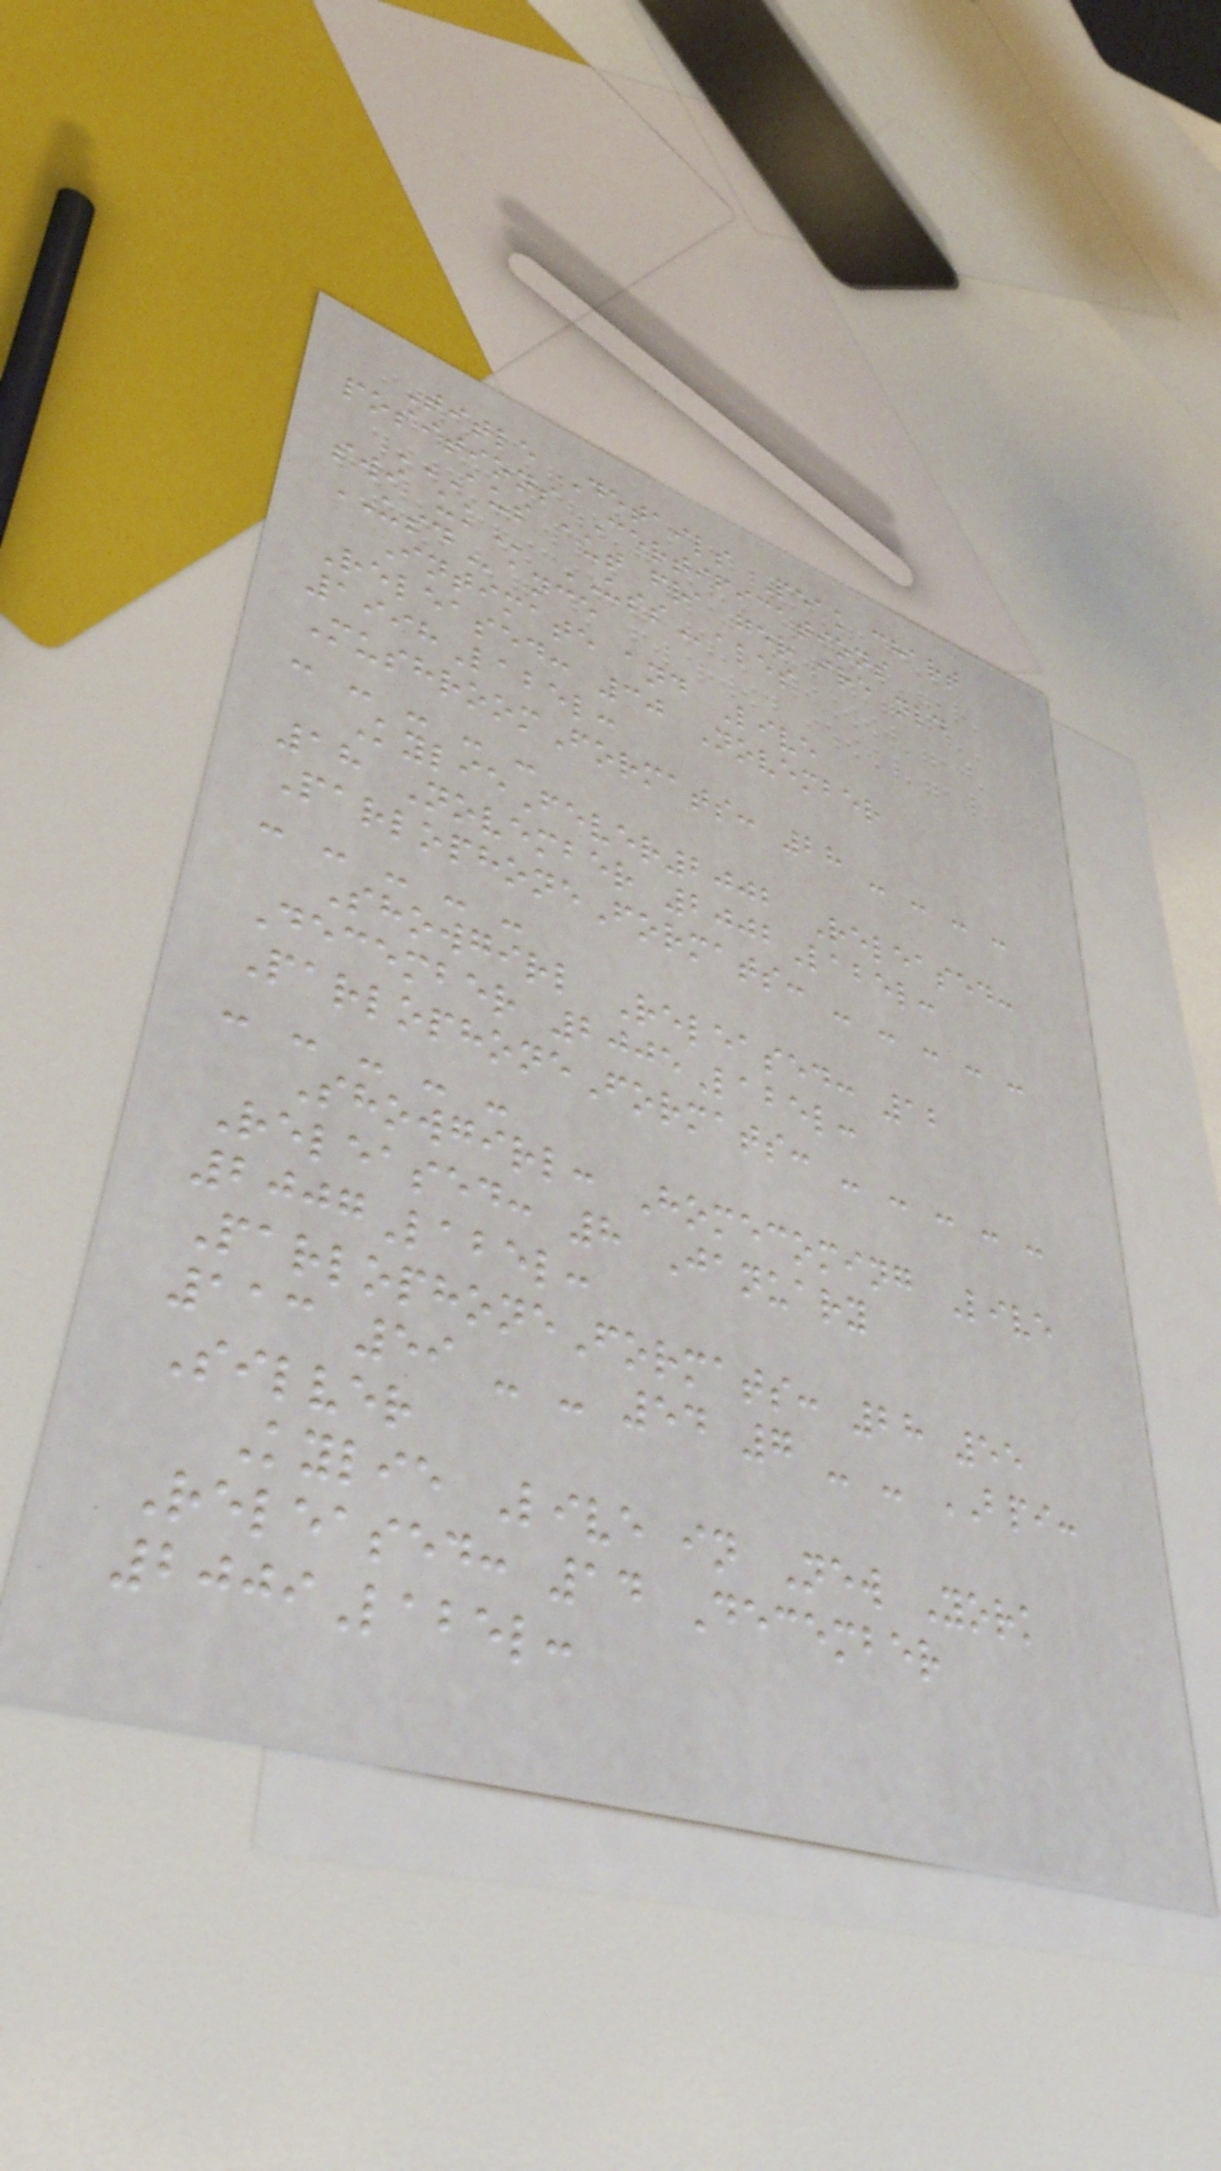Title Details Peak chart
positions Certifications
AUS AUT FRA GER IRE NLD
SWI UK USSales
USDance
Intimate and Live
Released: 30 November
1998Label:
MushroomFormats: 28 - - - -
- - - - -
KylieFever2002 Released:
18 November 2002Label:
ParlophoneFormats: - - - - -
- - - - -
Showgirl Released: 12
December 2005Label:
ParlophoneFormats: - - - - -
- - - - -
Showgirl: Homecoming Live
Released: 8 January
2007Label:
ParlophoneFormats: 28 55
113 59 - - 54 7 - - BPI:
Silver
Kylie Live in New York
Released: 14 December
2009Label:
